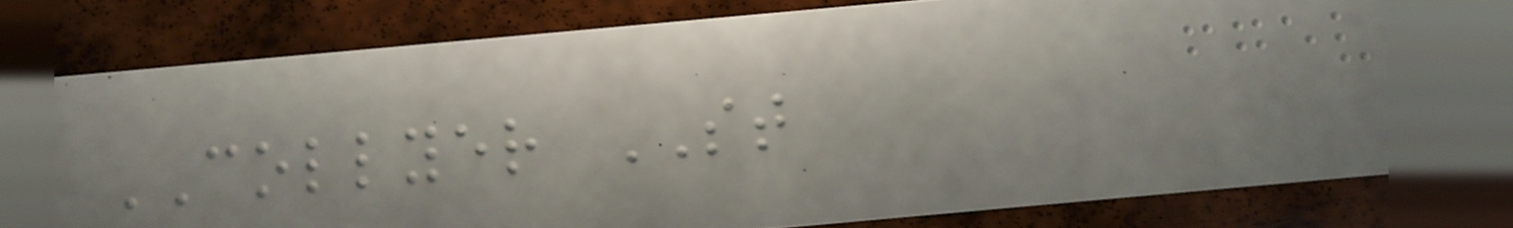COLLYER ST
